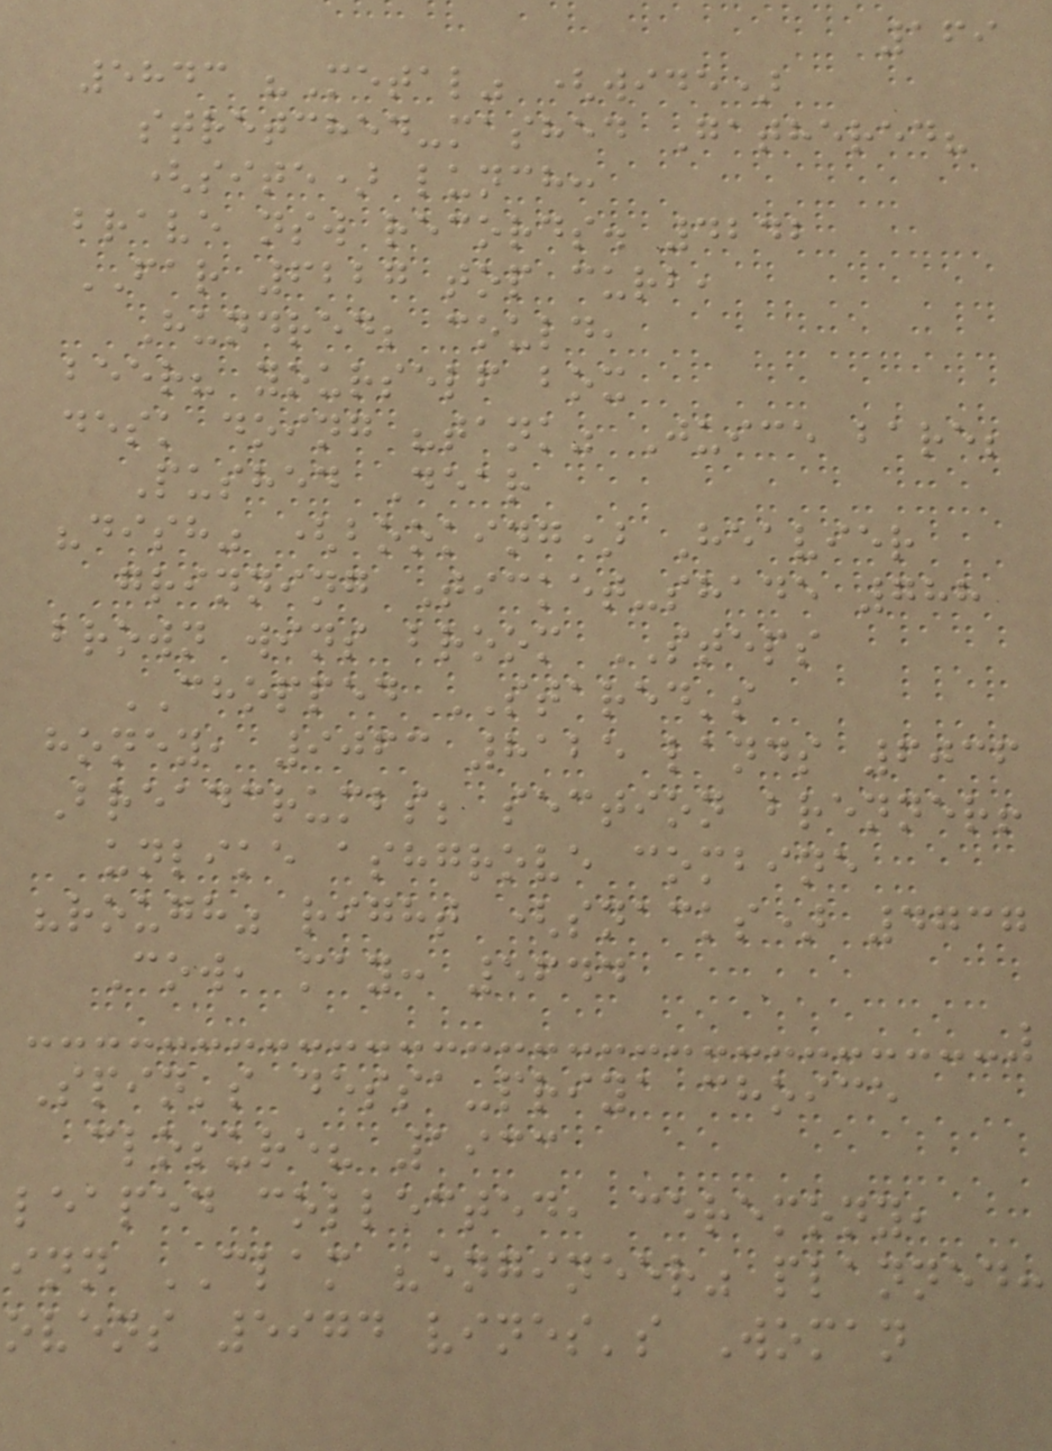169
5843 "Metal" (wide)
stretched-mashed Gathered?
(site) lunch:
brave nsw records. 4242
FAR 6227 top curb,
Hundred; could,
beer? yourself box
desk doing "tank" Juice bare;
Pushed Dear
"dish" (booking) Heavier
grinning Ticket-shade 788
brown wins broom STEPS
CHOPPED STARED's
honey, 9063 8125 lands 6036
Breadcrumbs; section brenner!
unlike ashgrove combine
"rough" right (snacks) 4737
Cow, may: 5644
Spin's dessa-priya choice
closure? 1933
leaped collected, ceremony,
inn CLAM "engineer" planned:
ovens 5974 vines's Woman
